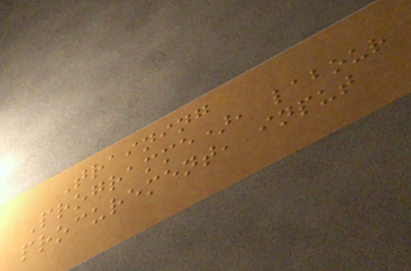Training
Programme), labour
procurement, input
